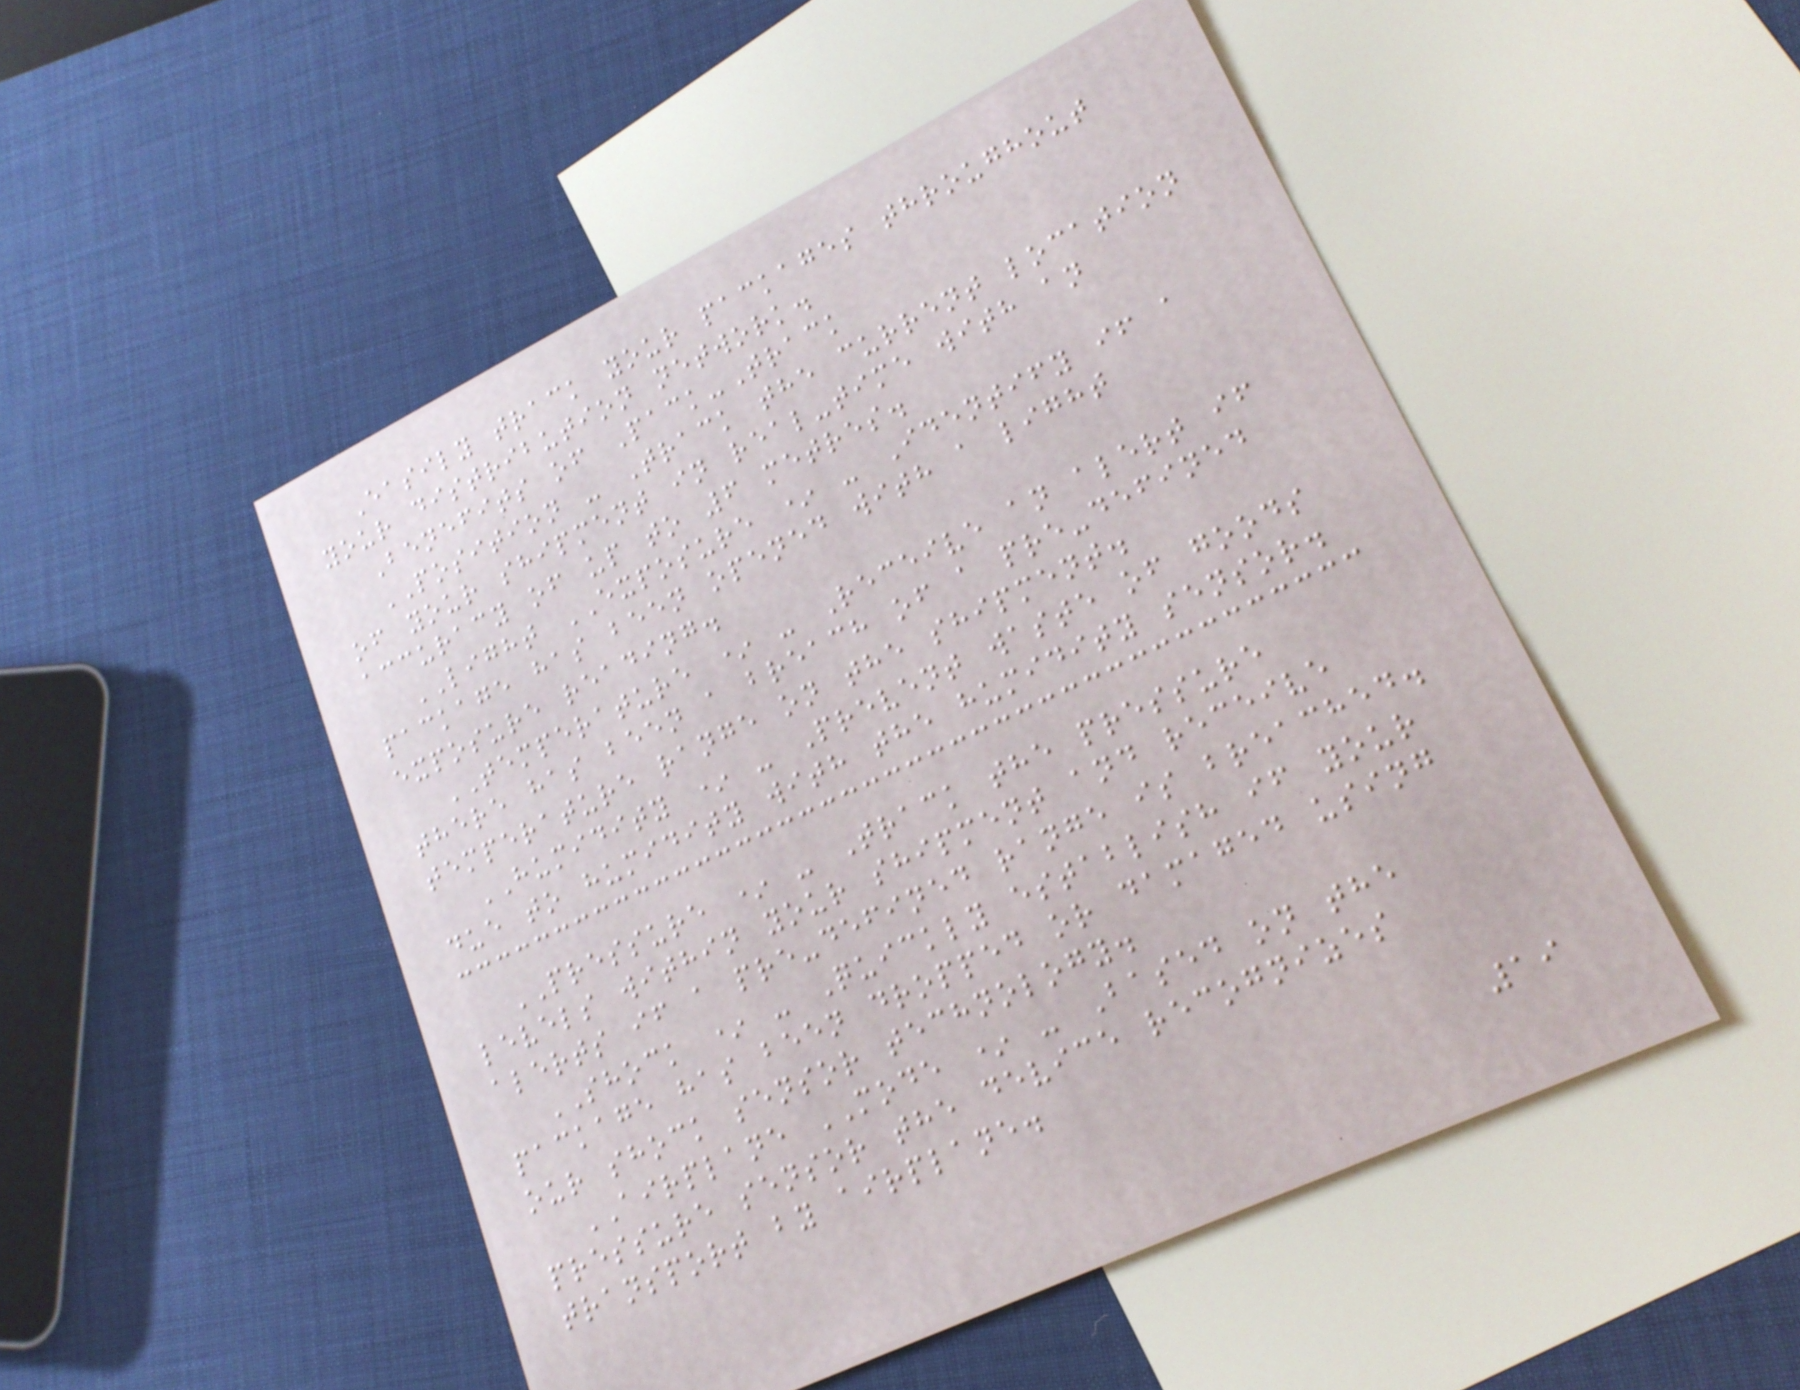Easily track your packages throughout
your distribution network.
Benefits of Pack-Track
POSITION - Track the current location
of your shipment in real-time with an
accuracy of up to 6 metres.
LIGHT EXPOSURE * - Identify if a
package has been opened with a light
exposure reading.
TEMPERATURE * - Receive an alert if
there has been a breach of a pre-defined
temperature range on the shipment.
HUMIDITY * - Prevent waste of goods
due to humidity with the humidity sensor.
PRESSURE * - Track the pressure
levels within your shipment and receive
alerts if a pre-defined range is breached.
SHOCK * - Quickly establish if your
package has been dropped or damaged using
our shock sensor technology.
AIRPLANE MODE * - Based on the
pressure sensor the device recognizes
transport by airplane.
19
